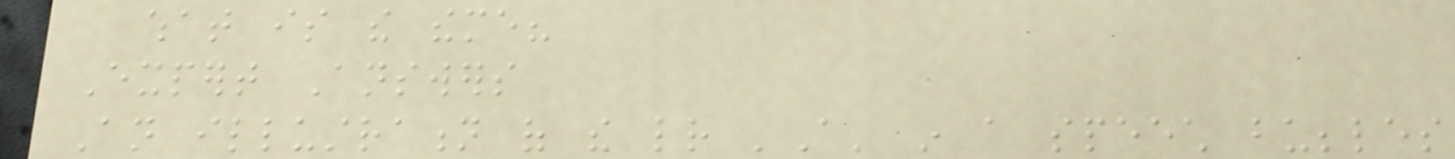what is the theme?
Expert Answers
An illustration of the letter 'A' in a speech bubbles
